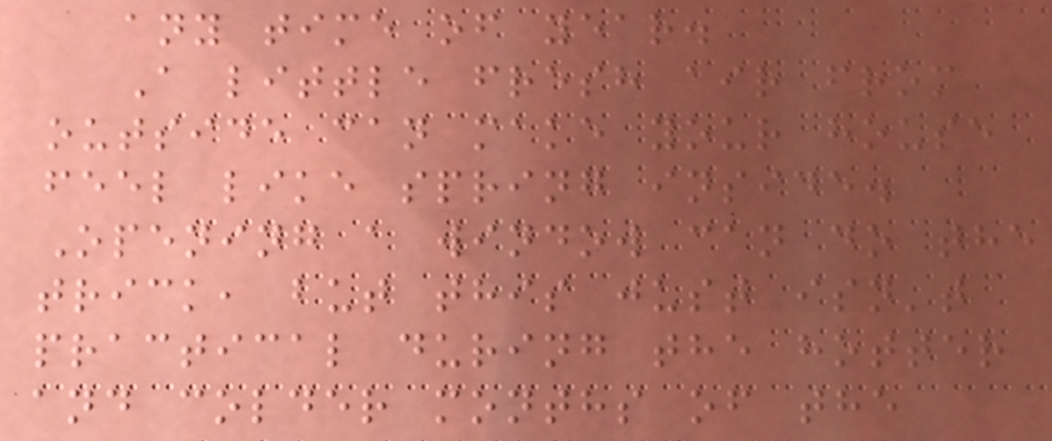any time of year.
A little fresh air from
outside can make your house
feel like spring inside.
Opening a window can do the
trick, but this just isn't
practical during the hotter
and colder months of the
